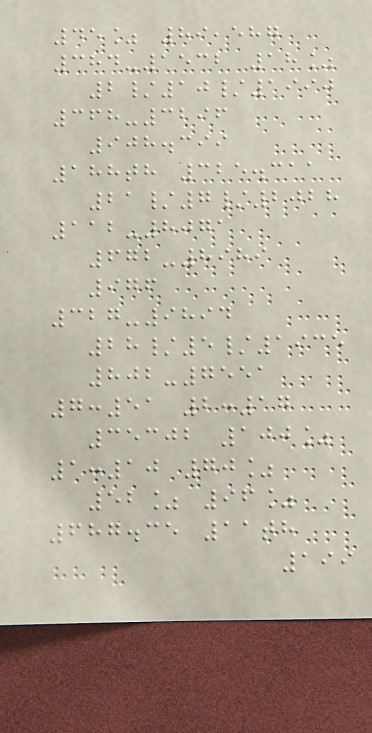45% 89,587
384-1532 18%
2/10/1990
368-3296
908.399
188th 325.311
21/7/2028
112-8071
672-8989
976
327-9894
28/5/1935
802-7551
7:51 2:17
35302 100%
1:10 70%
52% 96%
687.35 11th
199
